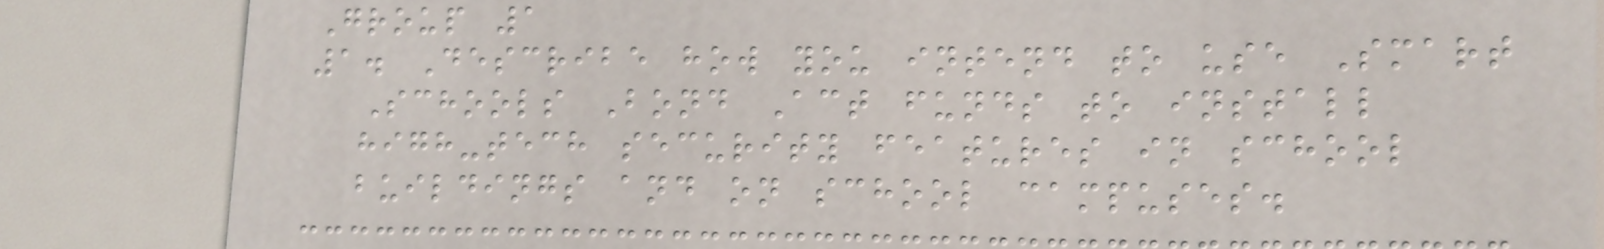Group 1
1. Describe how you intend to use Smart
Schools Bond Act funds to install
high-tech security features in school
buildings and on school campuses.
